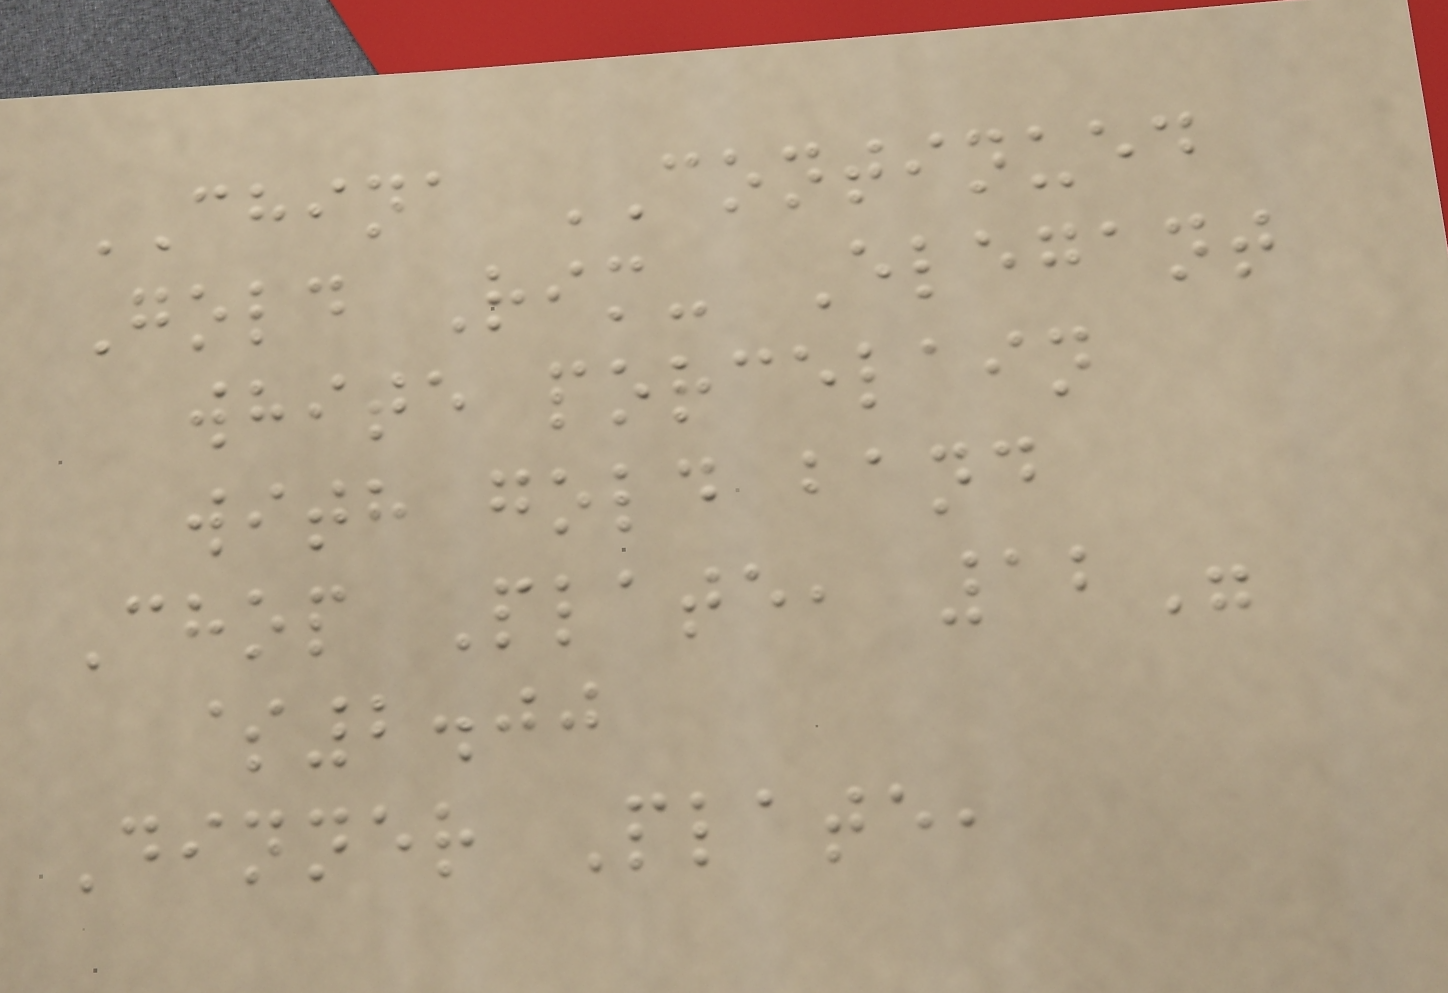CHINA CONTINUED
Gold Rim- Elegant
white porcelain
with gold band
Chop Plate, 12"
$2.00
Dinner Plate,
